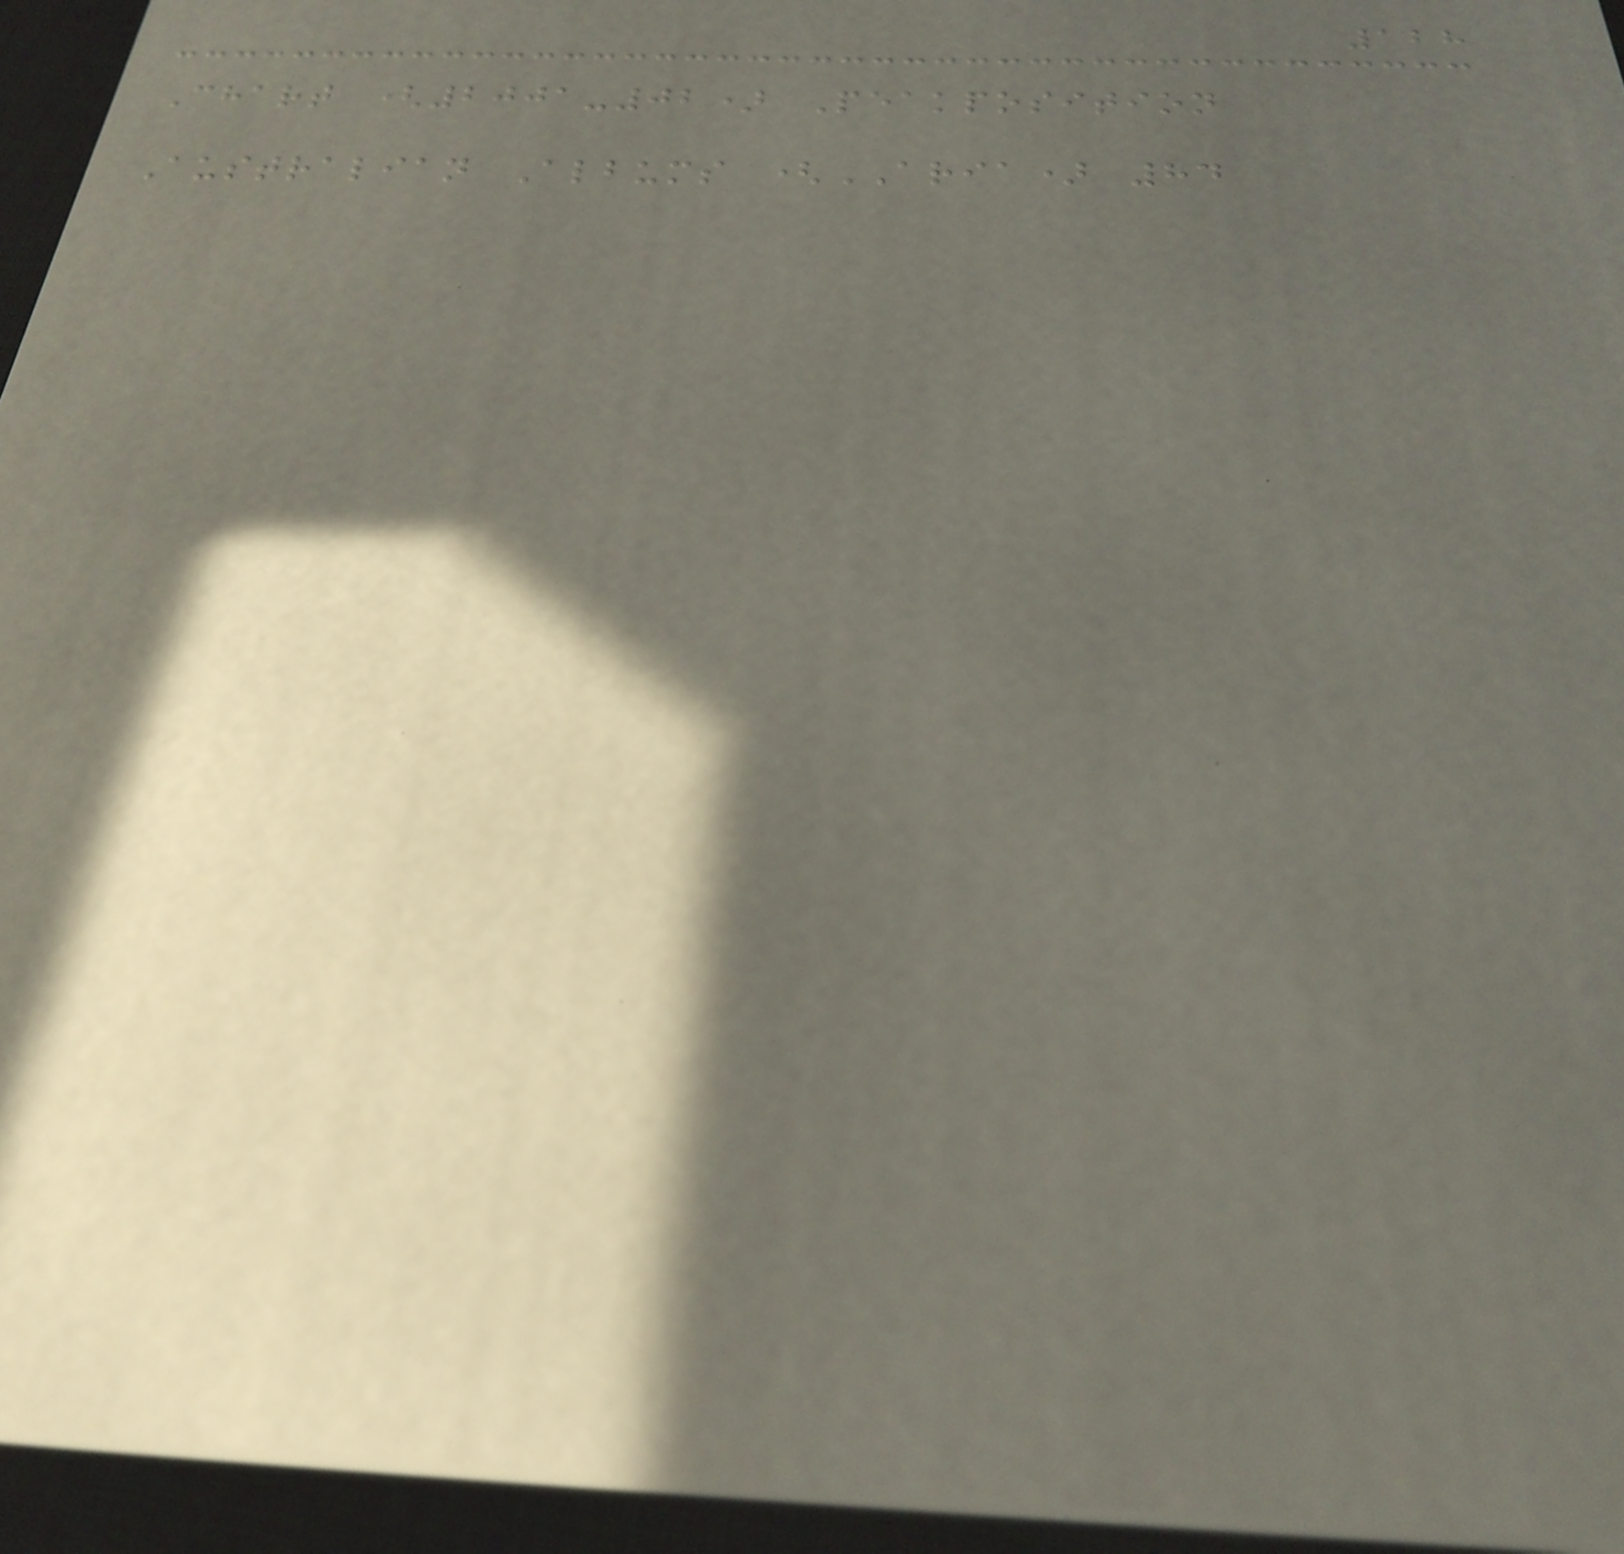128
Chart (2001-02) Peakposition
Australian Albums (ARIA) 84
